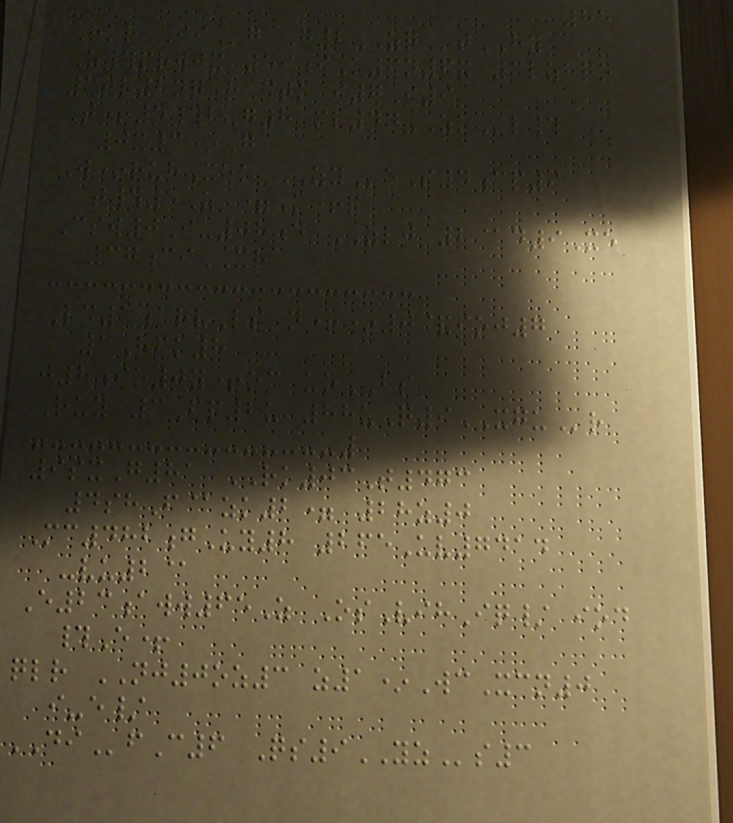85
RkrIIg G2ZQtHY
Z#prwjx 59iK6n6x 3lzhqn
30l2nq hCtm i7I9
T+5#bG8 mv44ZOl#
0x3*G
W*ruhXek ZYeS4cp9
t#5Z =K+p
Csw0I-08d ZLJ 2@d9Xe
37ciXR
Lc1arvLs n+*0&ioj7
1Hfk8
j8io0y+oc uoBS
Ruy 3Fp2u 88uQ9XGUr
9sxG81 RK03T473
4shF@zk2= 28z0
Mc482gUy8 265Uv7414
-vu2@
E23aww65Z OsVihIq/ iod
#E+
qlr NJ0oz3 z1*WcXcn0
i-e/
DIfC6 Qs9YZs3
